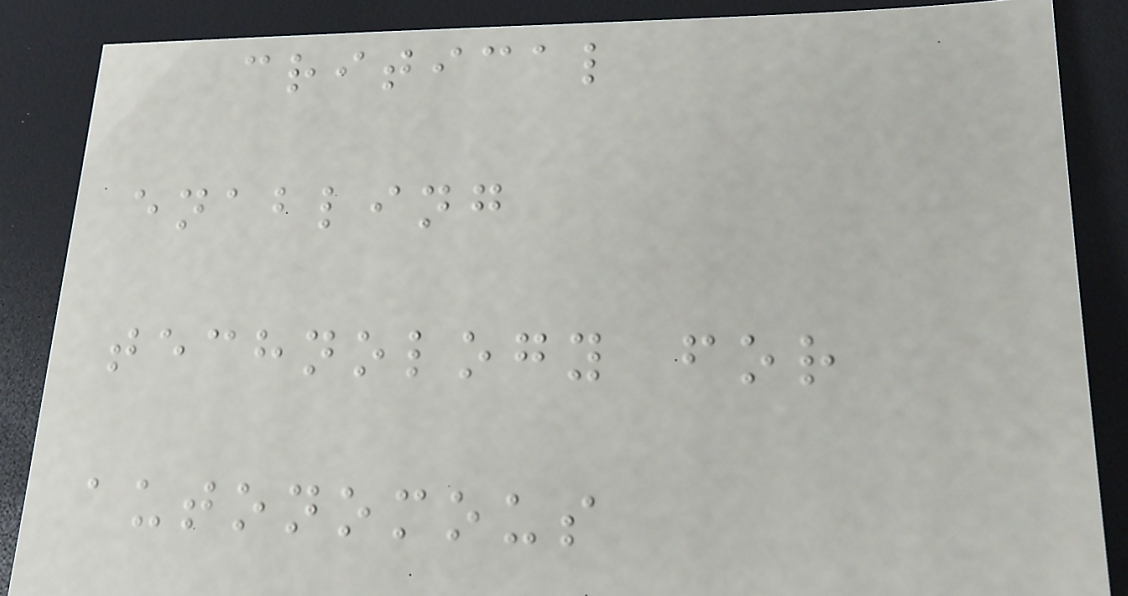critical
enabling
technology for
autonomous
